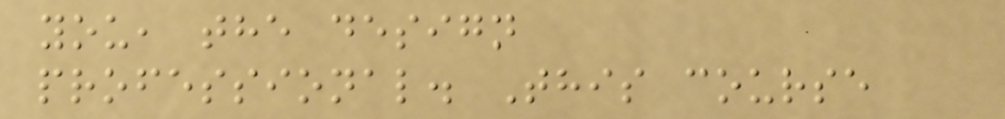you, the design
professional. This course
